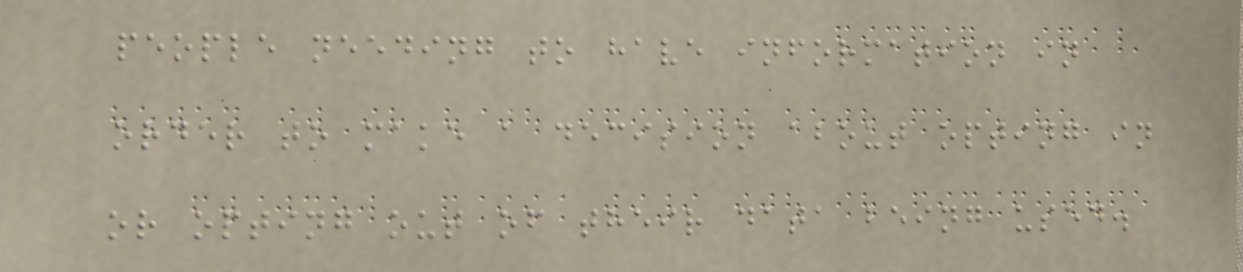people needing to have information in
order to make a decision about opting in
or opting out of their data being used.
